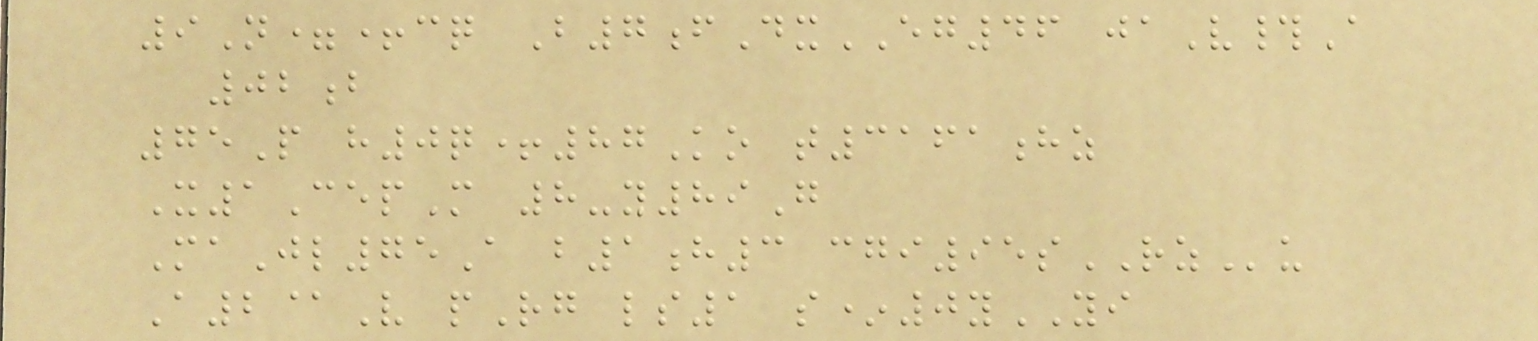9N=+cq B7fDxEG46 jaV#A
02b
75P h0q+87Ko t3161hz
X1CepM 8-y89G
MaJl75A b1h3 cgi95sRZu
A2@V pRg ls1 s*0yYI
